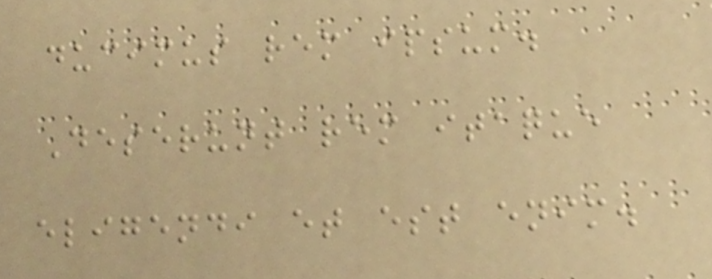ducimus rem ipsum.
Deserunt rem itaque
eligendi et est enim.
